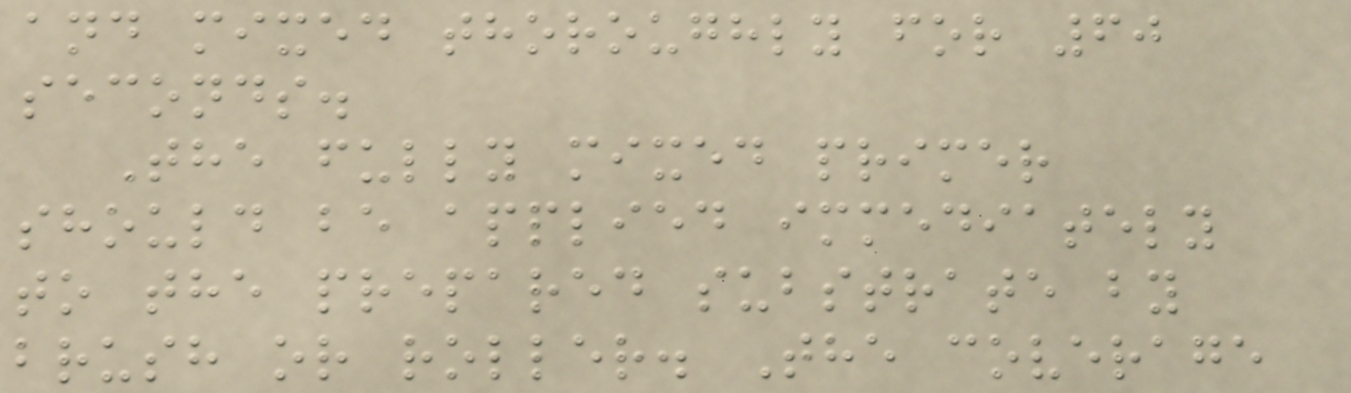and mixed thoroughly for 60
seconds.
The fully mixed primer
should be applied immediately
to the prepared substrate by
brush or roller. The coverage
